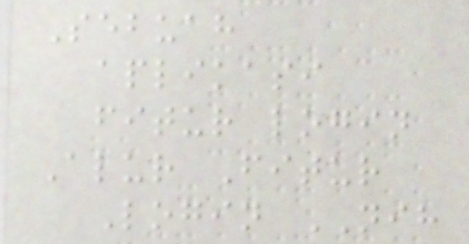Sebuah
aplikasi
fitur login
Alur Fitur
Login NIH
